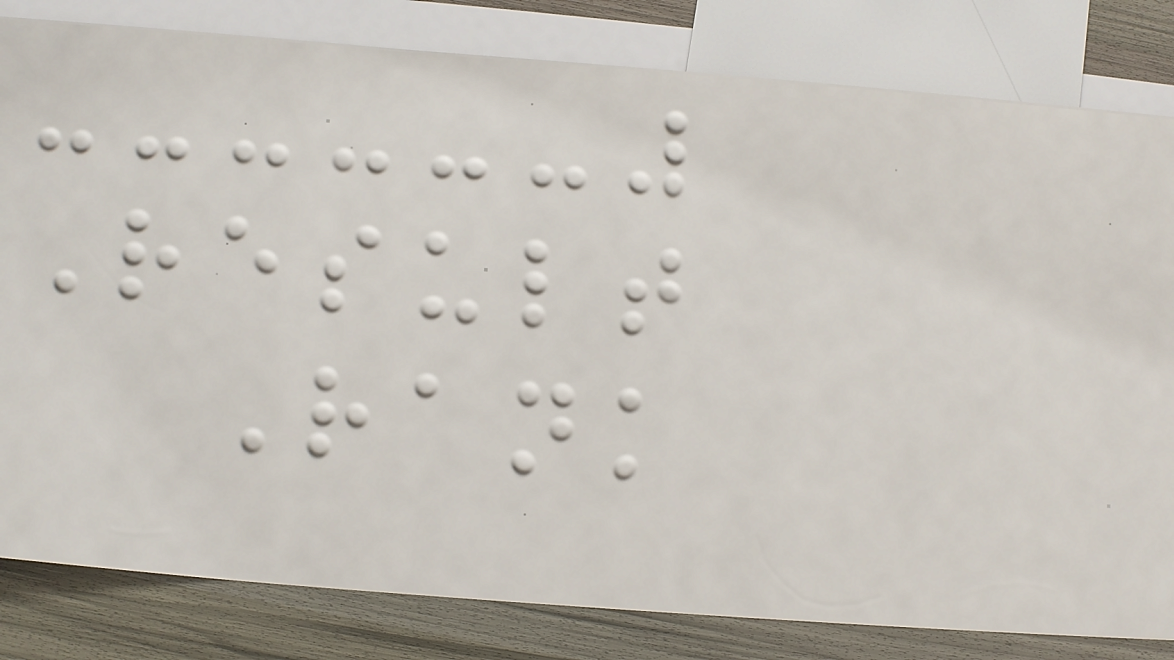Result
Rank
